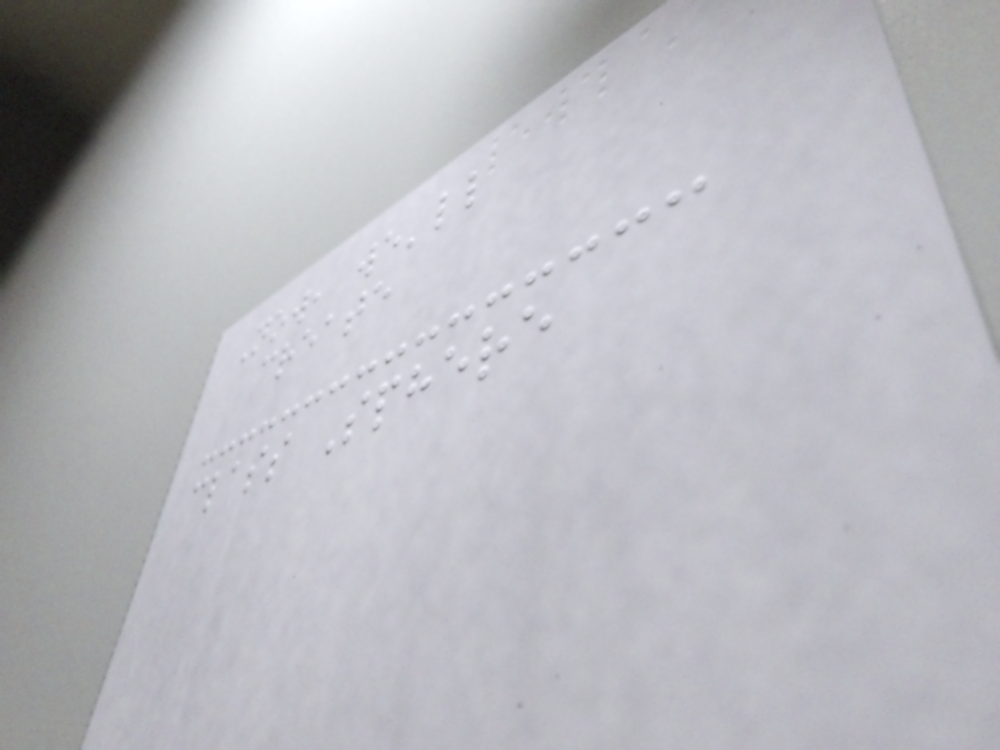Now, we'll
create
class Sphere
